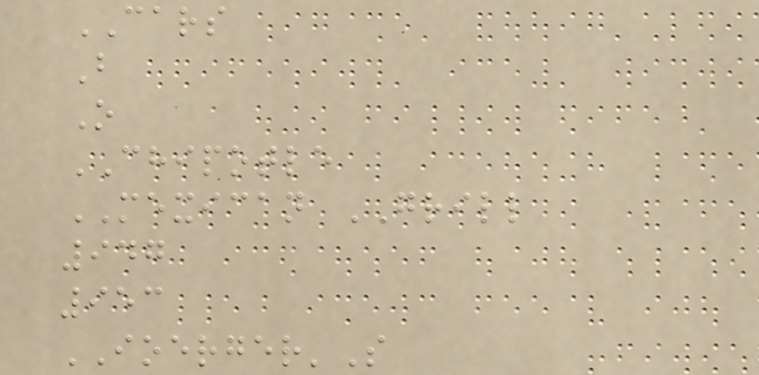CARS
B
O
CHIPOTLE
MEXICAN GRILL
947
953
IOERGER'S
